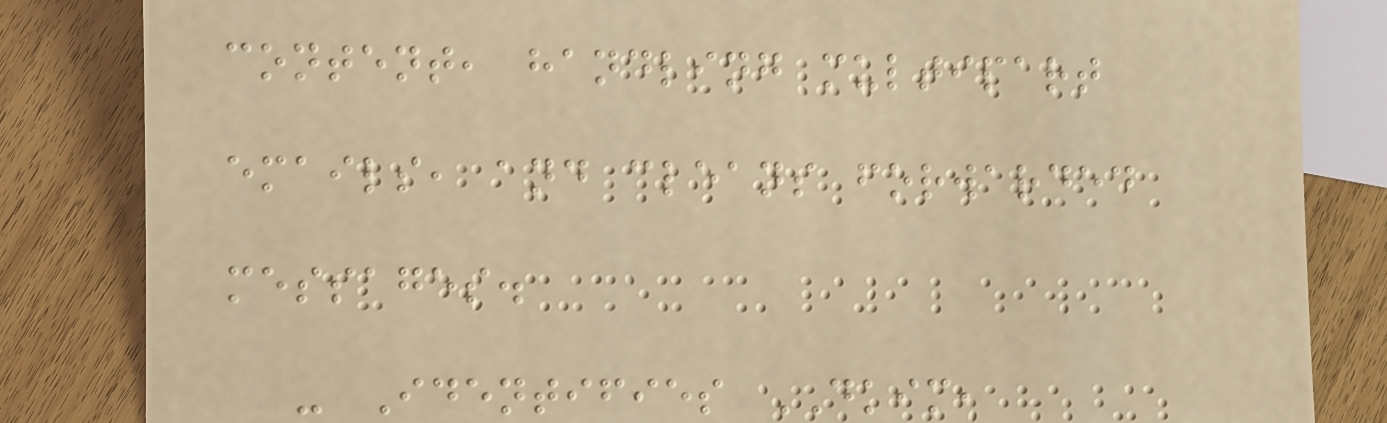content, handling multipart
emails, and cleans forwarded
messages.
- Identifies DKIM,
